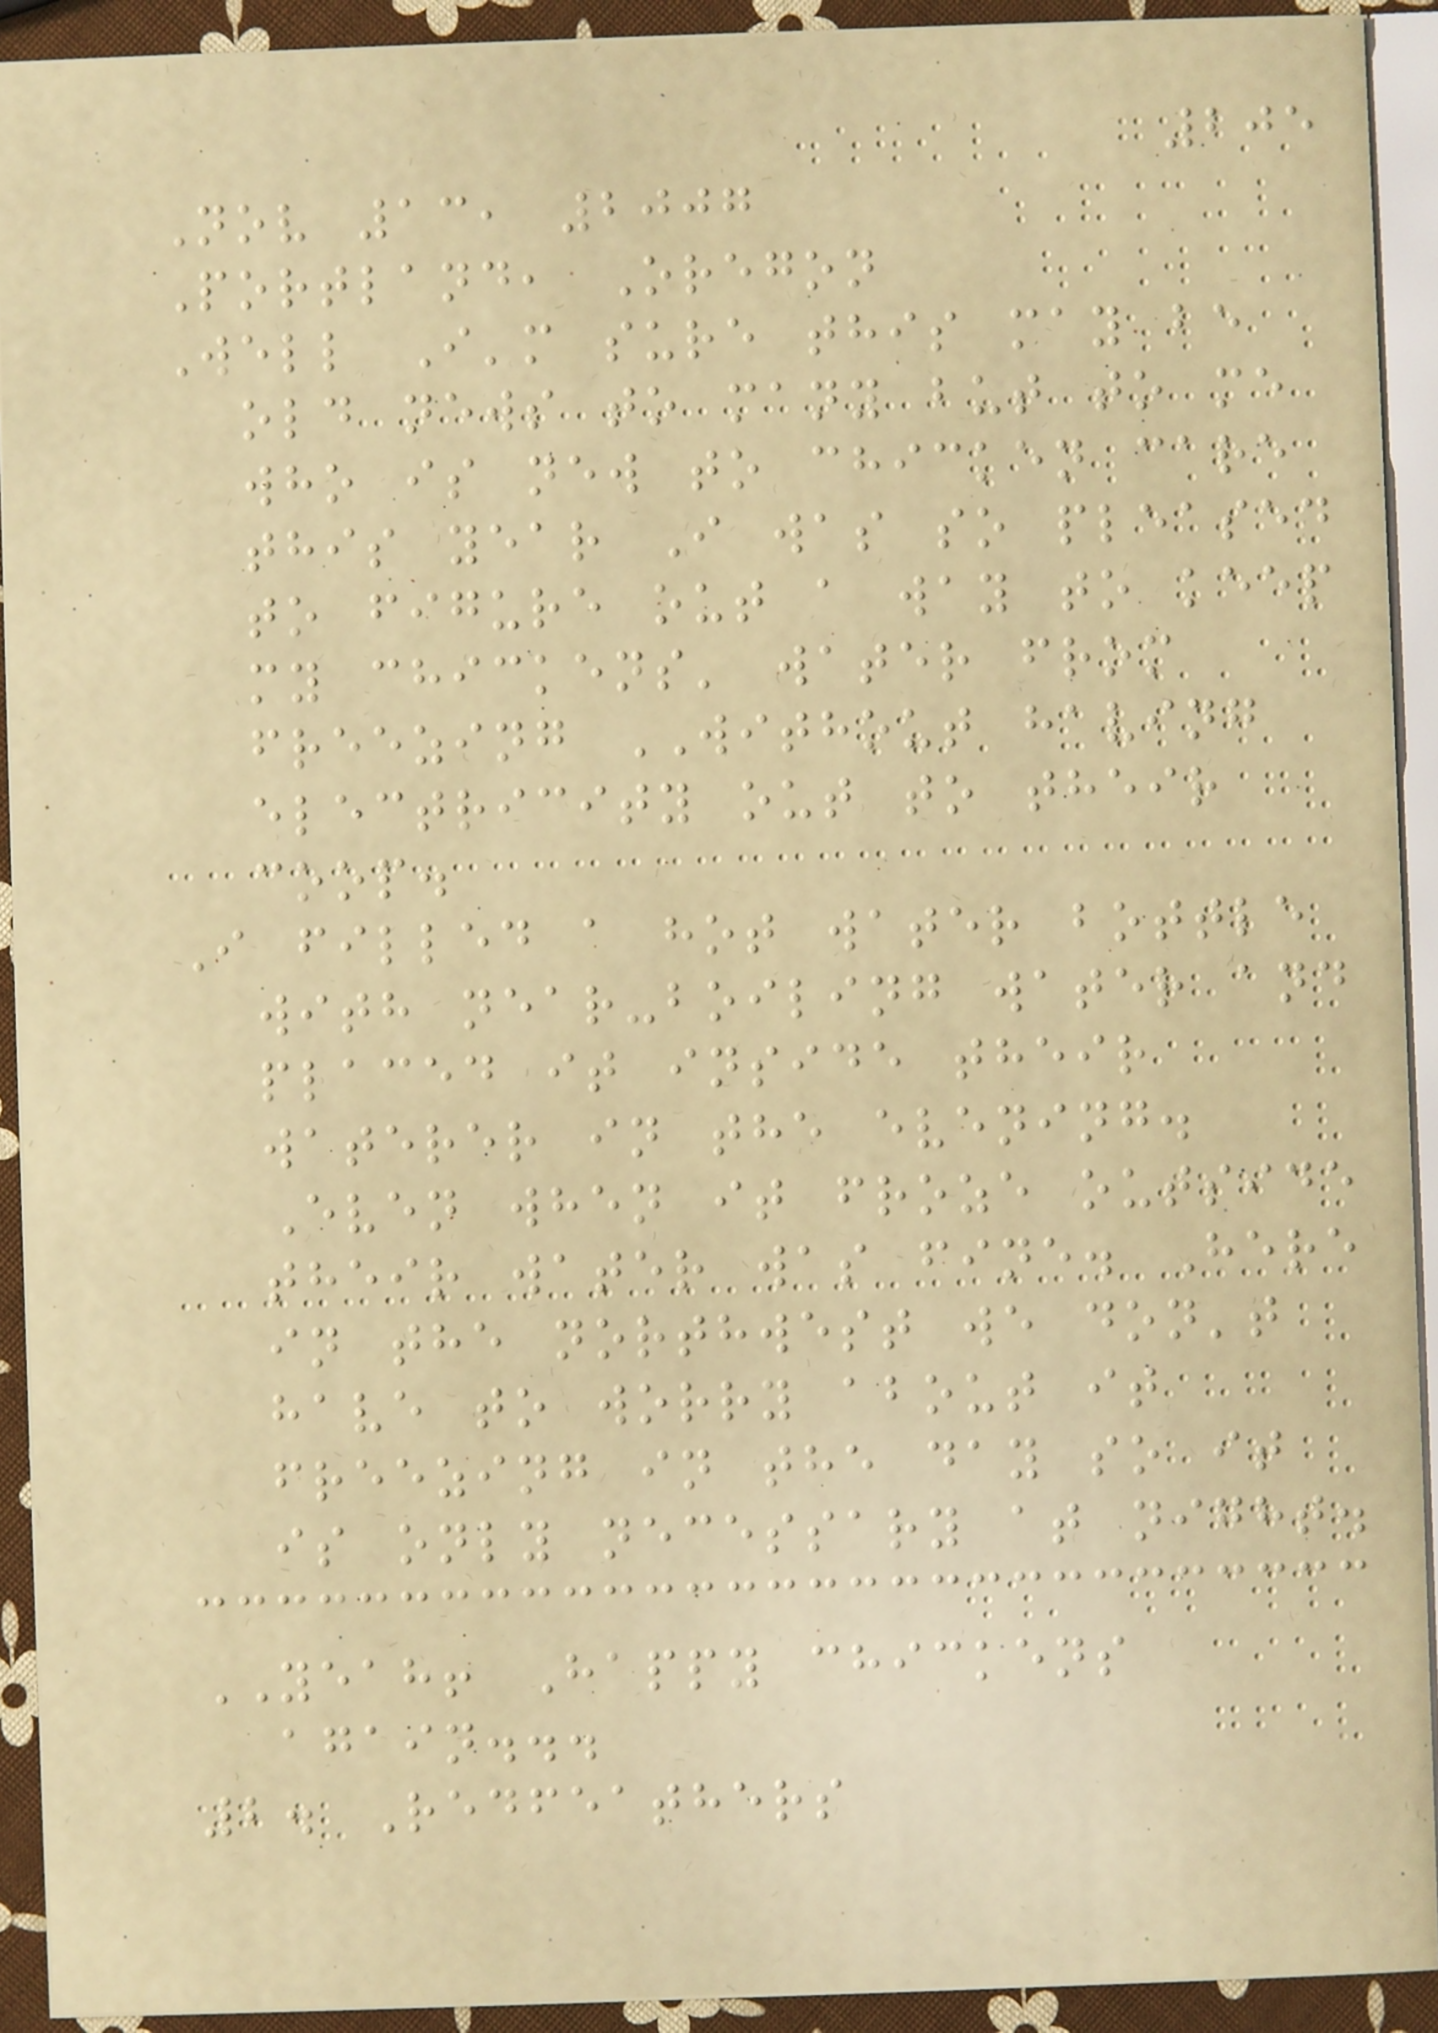205
Nov 13, 2007
Portland, Oregon
Well I'm sure this may be
old news to many but to me
who is new to chicken care
this year I was so pleased
to figure out a way to keep
my chickens' water from
freezing WITHOUT having
electricity out to their
coop.
I filled a hot water bottle
with near-boiling water and
placed it inside their
waterer in the evening.
Even when it froze outside
their water was fine. Here
in the northwest we don't
have to worry about it
freezing in the day so it
is only necessary at night.
YEAH! Happy chickens
again...
2. Redfeathers
